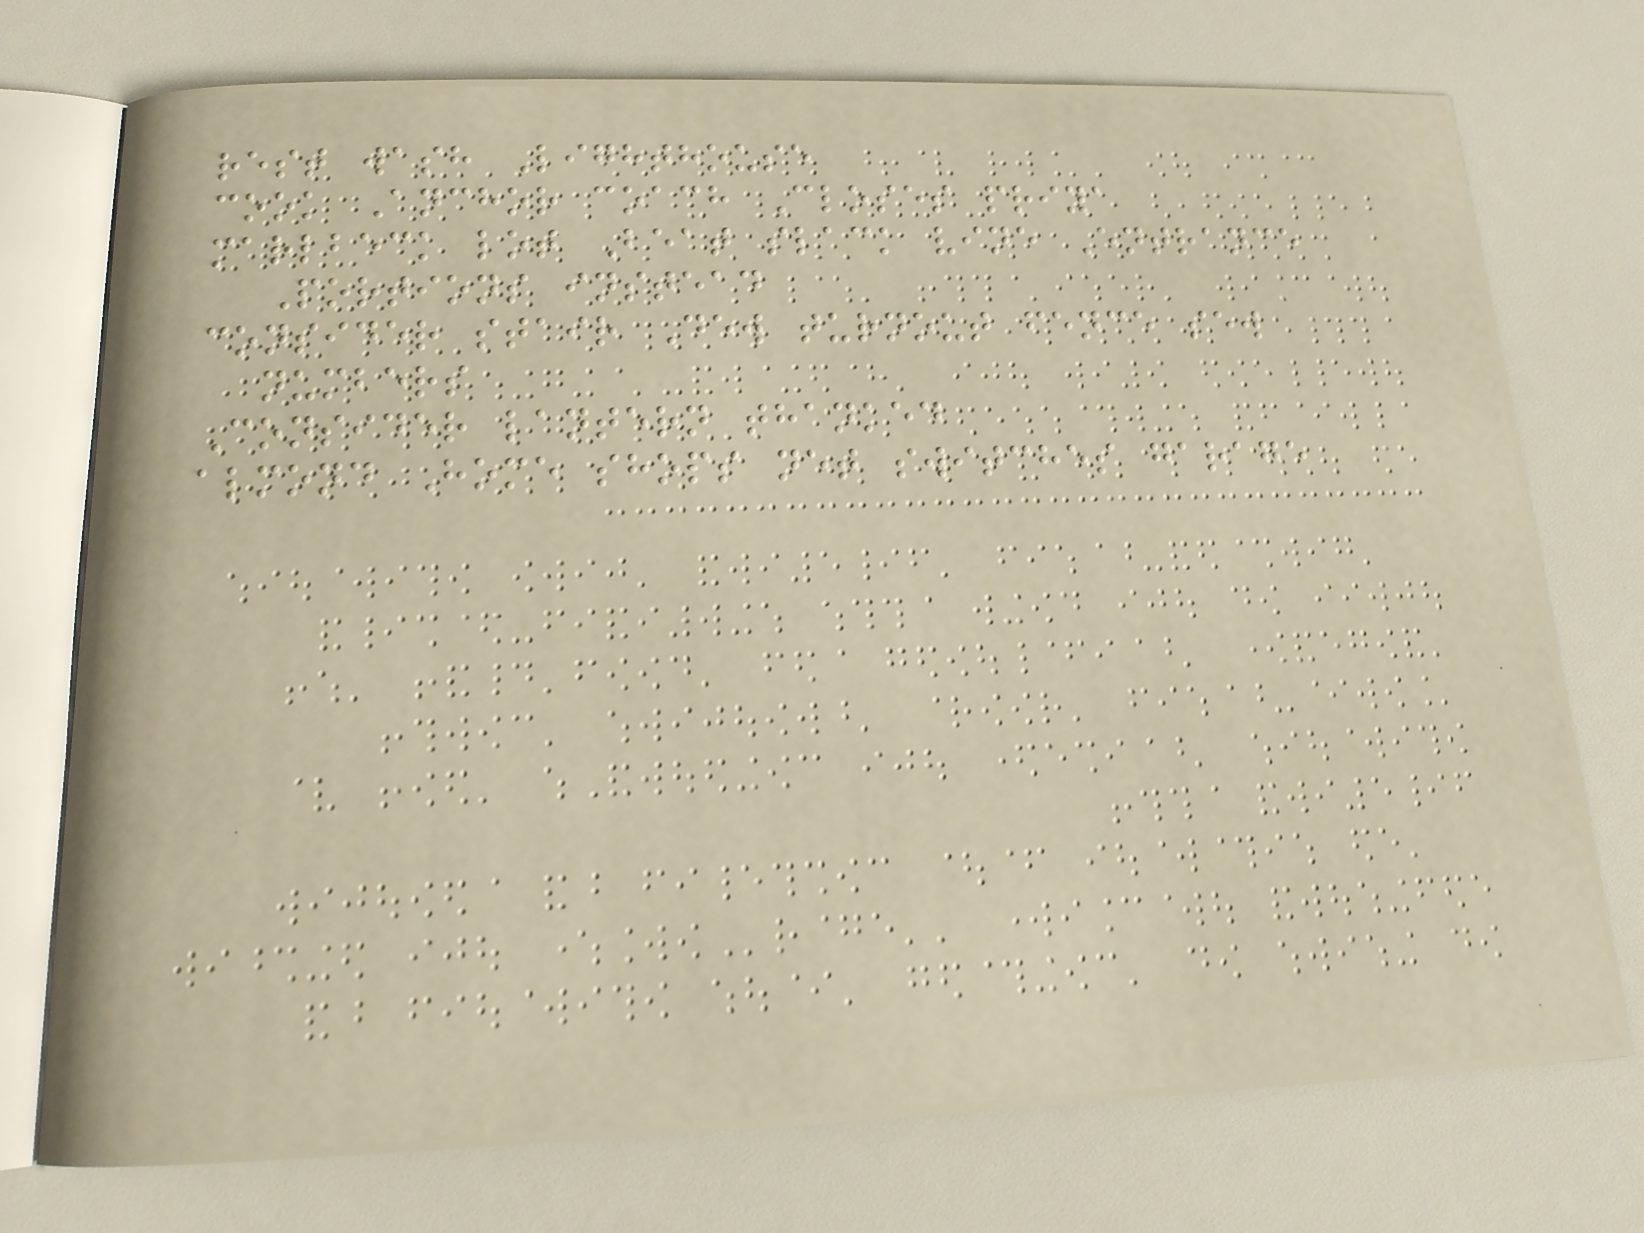rest wash Lighthouse
cook Anchor coach Closes priya
marlbeck lot Beat slack vine Entrance
Portions instead
consider stair Dew turnout fence sew
numbers
Consider lantern thanked
almond Home shops net switches garage
